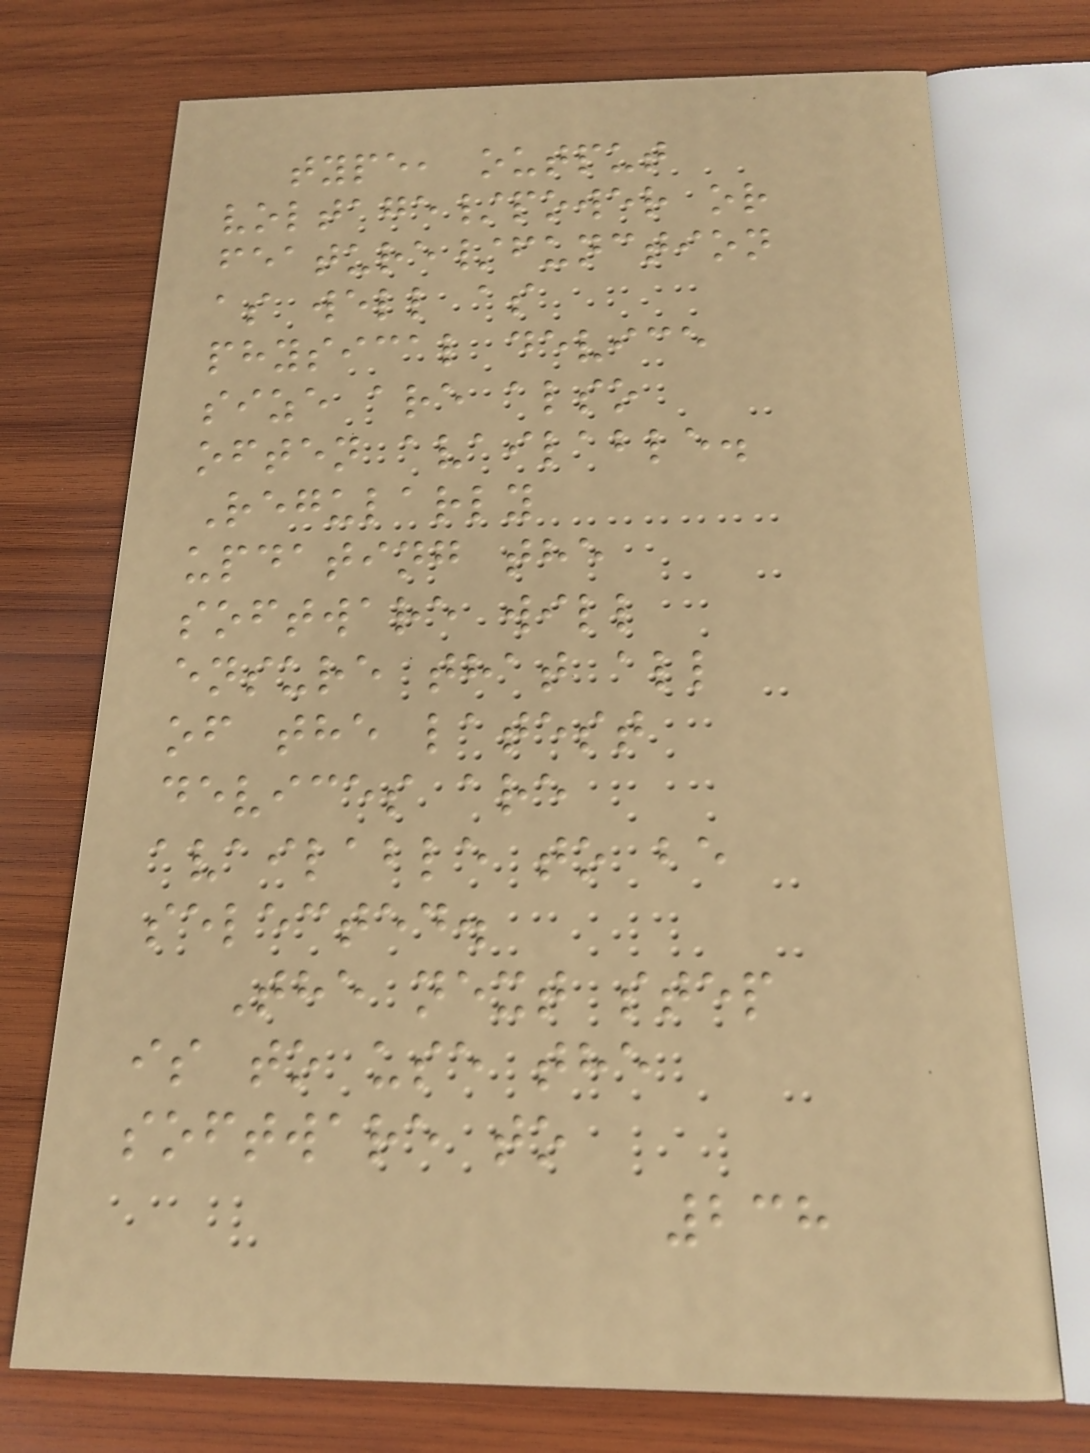type, output
voltage/power or
feature/function
as well as
physical device
size are also
often available.
Regularly
updating the
software will
ensure that all
of the latest
devices are
available to be
selected.
The next step
is to use the
software to
238
